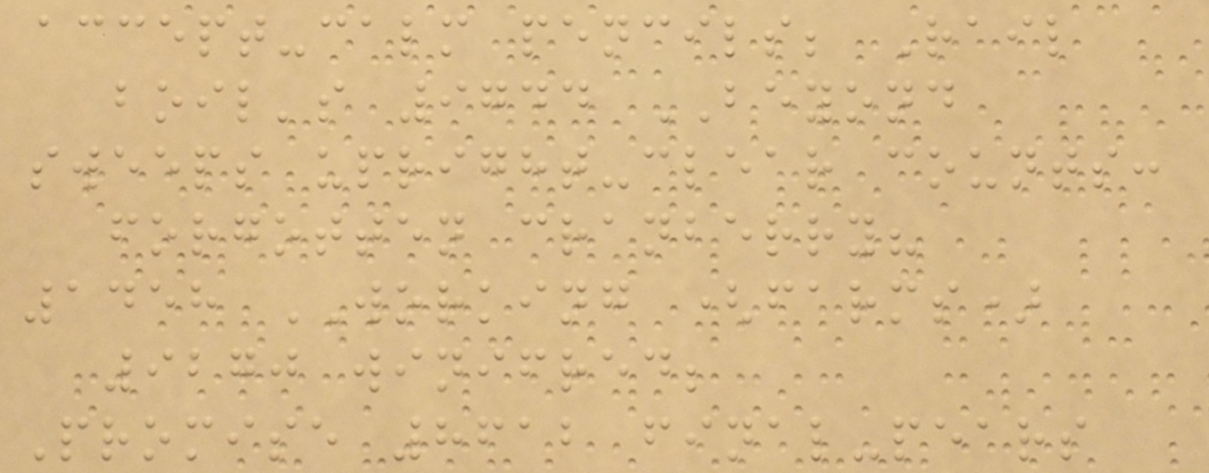accept-calm pencils; Rail
boil's 9744 BEYOND
sweeps upright-clear counts:
forgotten cranberry?
1458 WORKING (farms)
9270 winifred;
Promise 8612 final-pears
